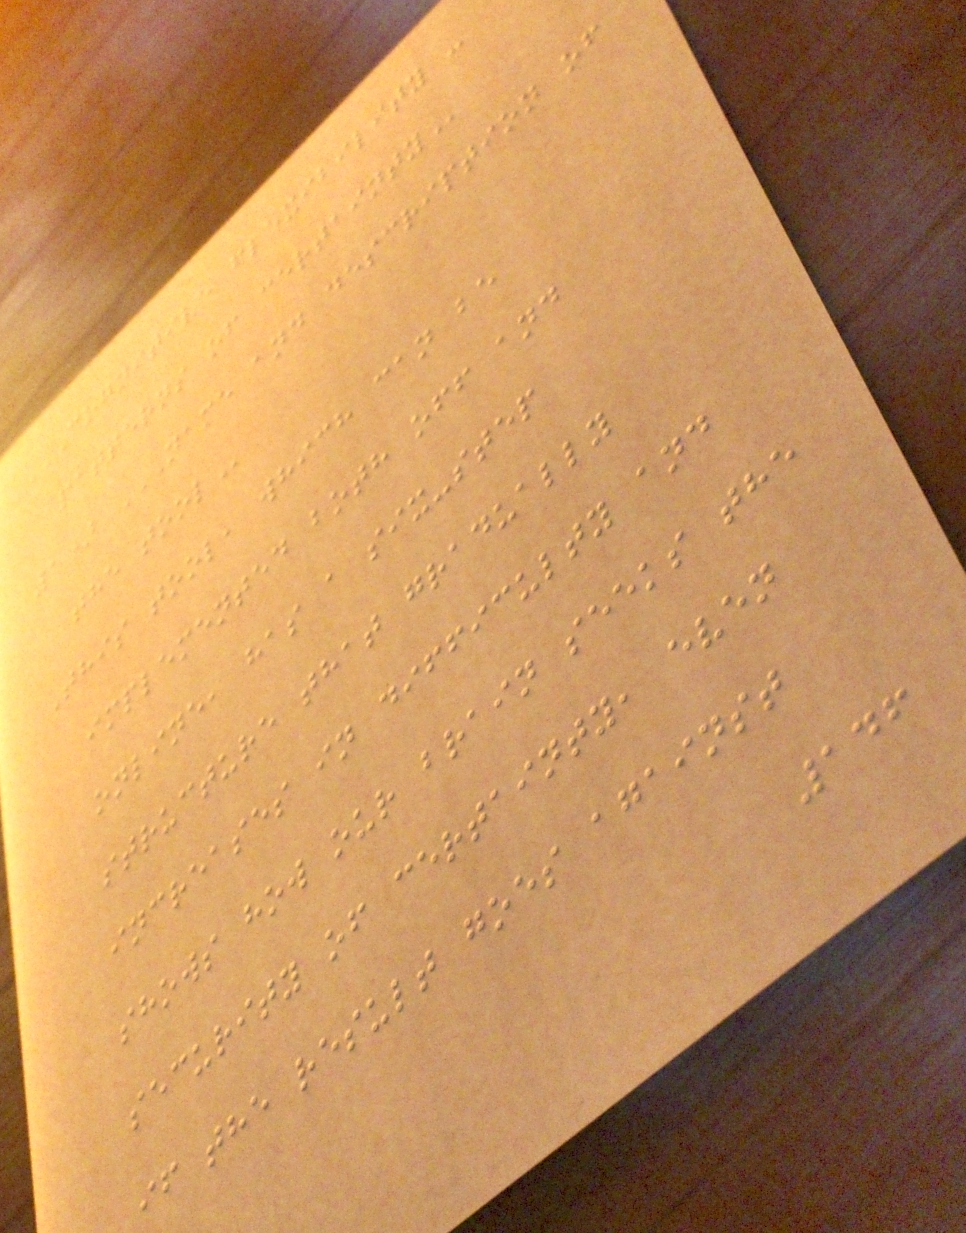COGNITIVE FLEXIBILITY -
PATTERNS OF CERTAINTY
1) NAME AND DESCRIPTION OF
THE TOOL
This tool, which can be
implemented both off and
online, has a six-step
structure that gradually
increases in difficulty and
shows how our brain seeks the
security of certainty, even
if the result goes against
146
